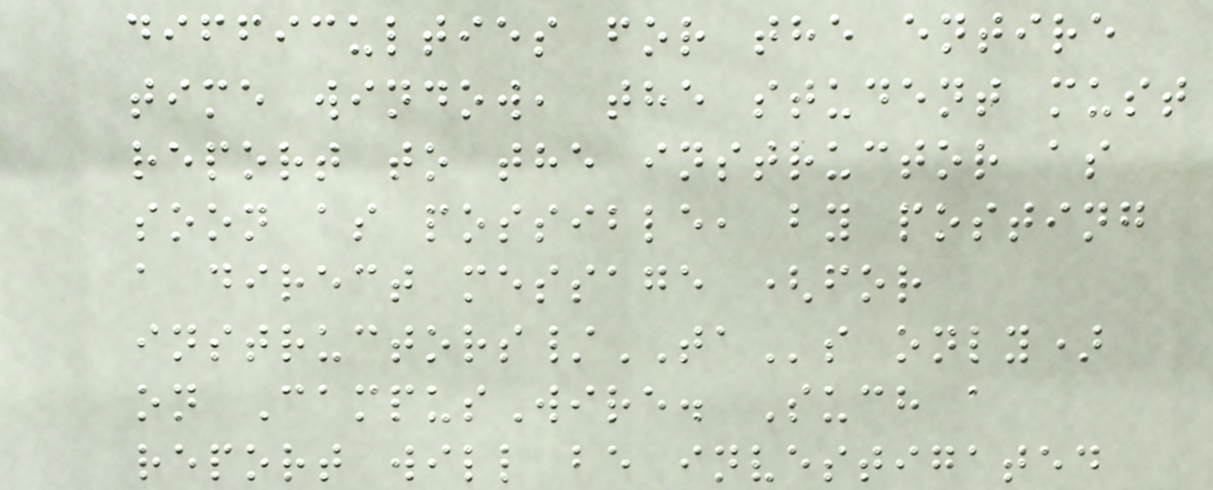difficulties for the entire
time window, the student must
report to the instructor as
soon as possible, by posting
a direct message (for
instructors/TAs only)
on CampusWire. Such a
report will be investigated
